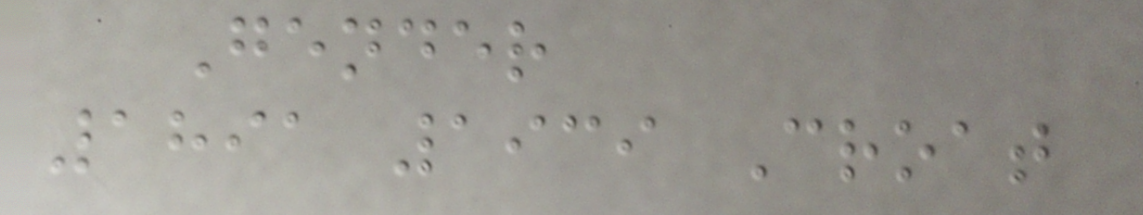Gender
1891 1939 Croat
